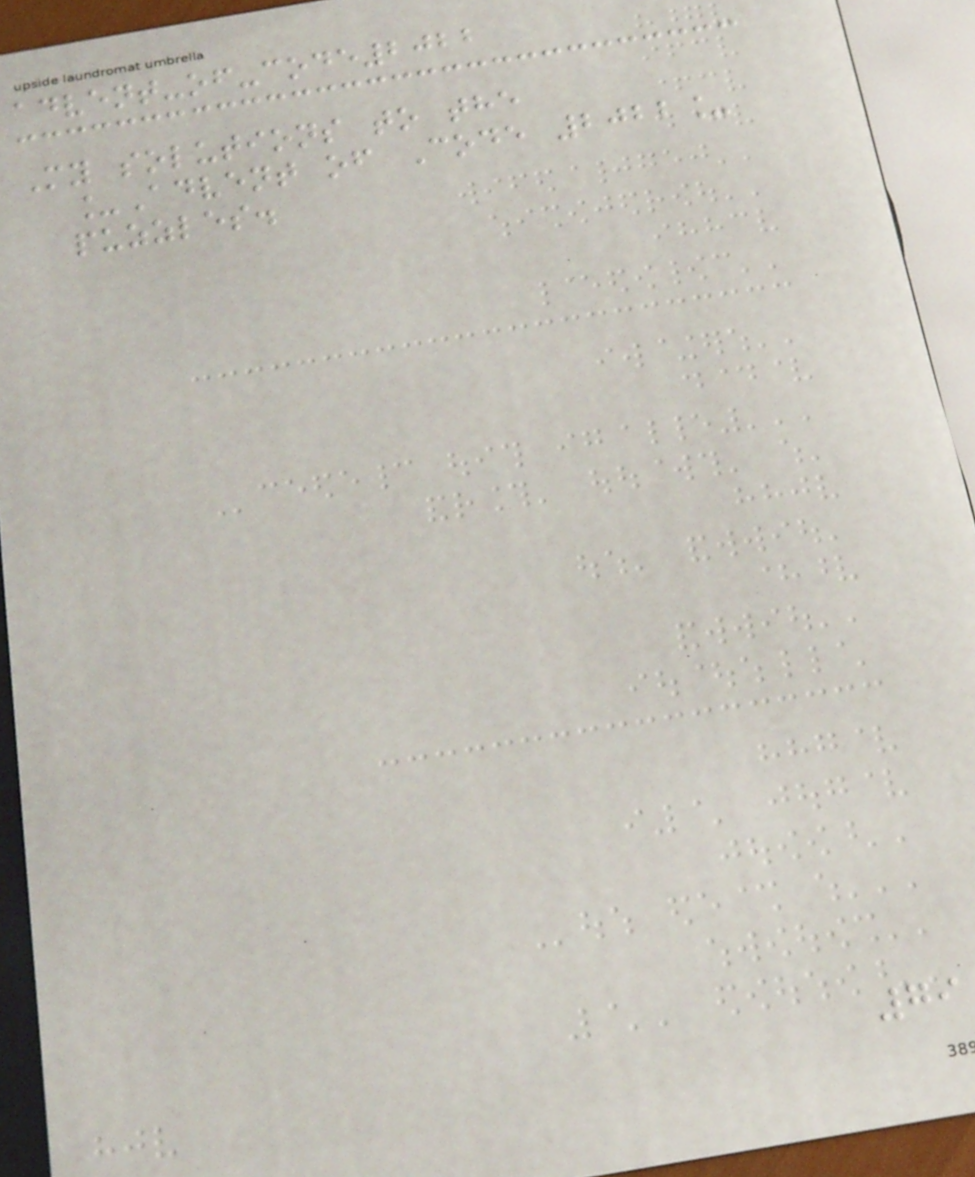advent-of-code2022
My solutions to the
_Advent of Code 2022_
puzzles.
79
